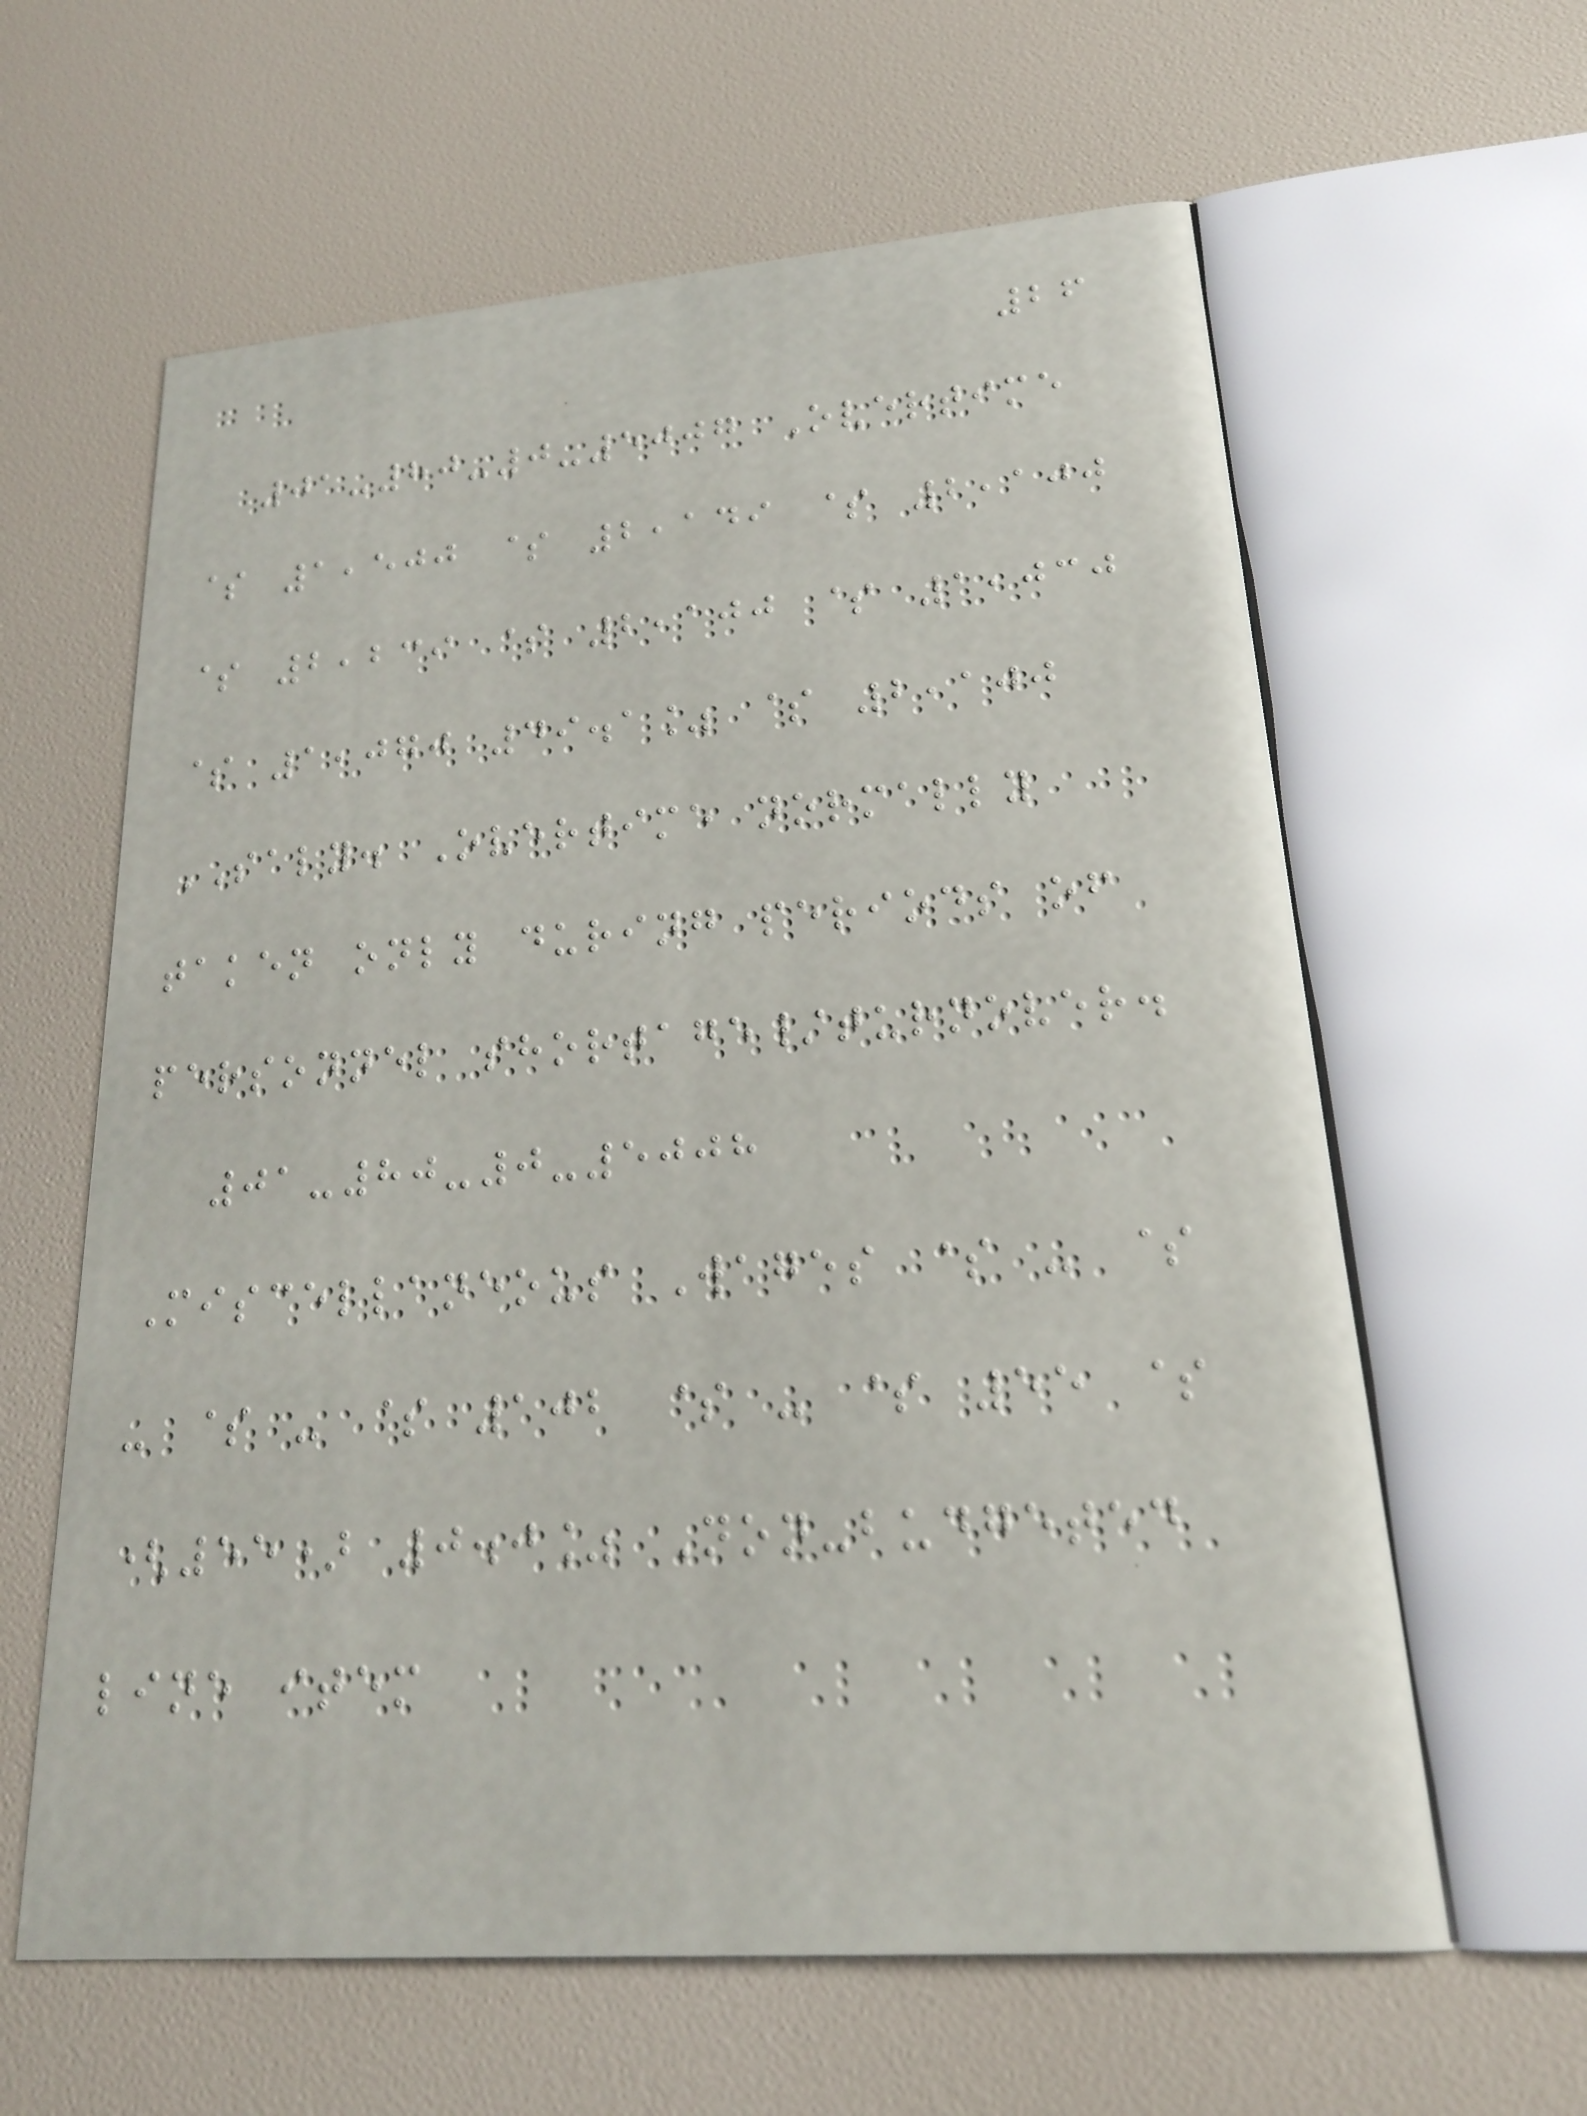26
01-80-0-5007 Overtime
$ 1,500 $ 2,149 $ 2,100
$ 2,239 $ 2,100 $ 1,030
$ 1,070 49.1% $ 2,100
SALY. Overtime normally
taken only during periods of
personnel shortage/turnover.
01-80-0-5008
Miscellaneous Wages $ - $
- $ - $ 102 $ - $ 55 $
(55) 0.0% Non-budgeted
line item
